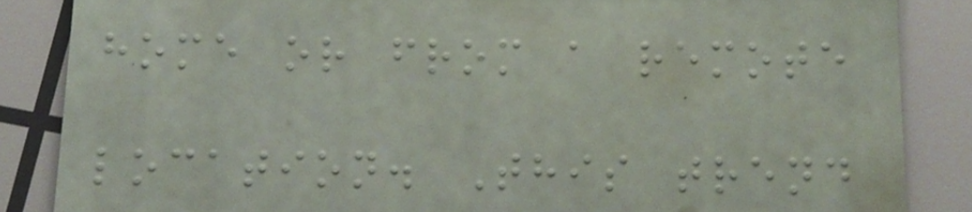home or from a remote
location. This trend
